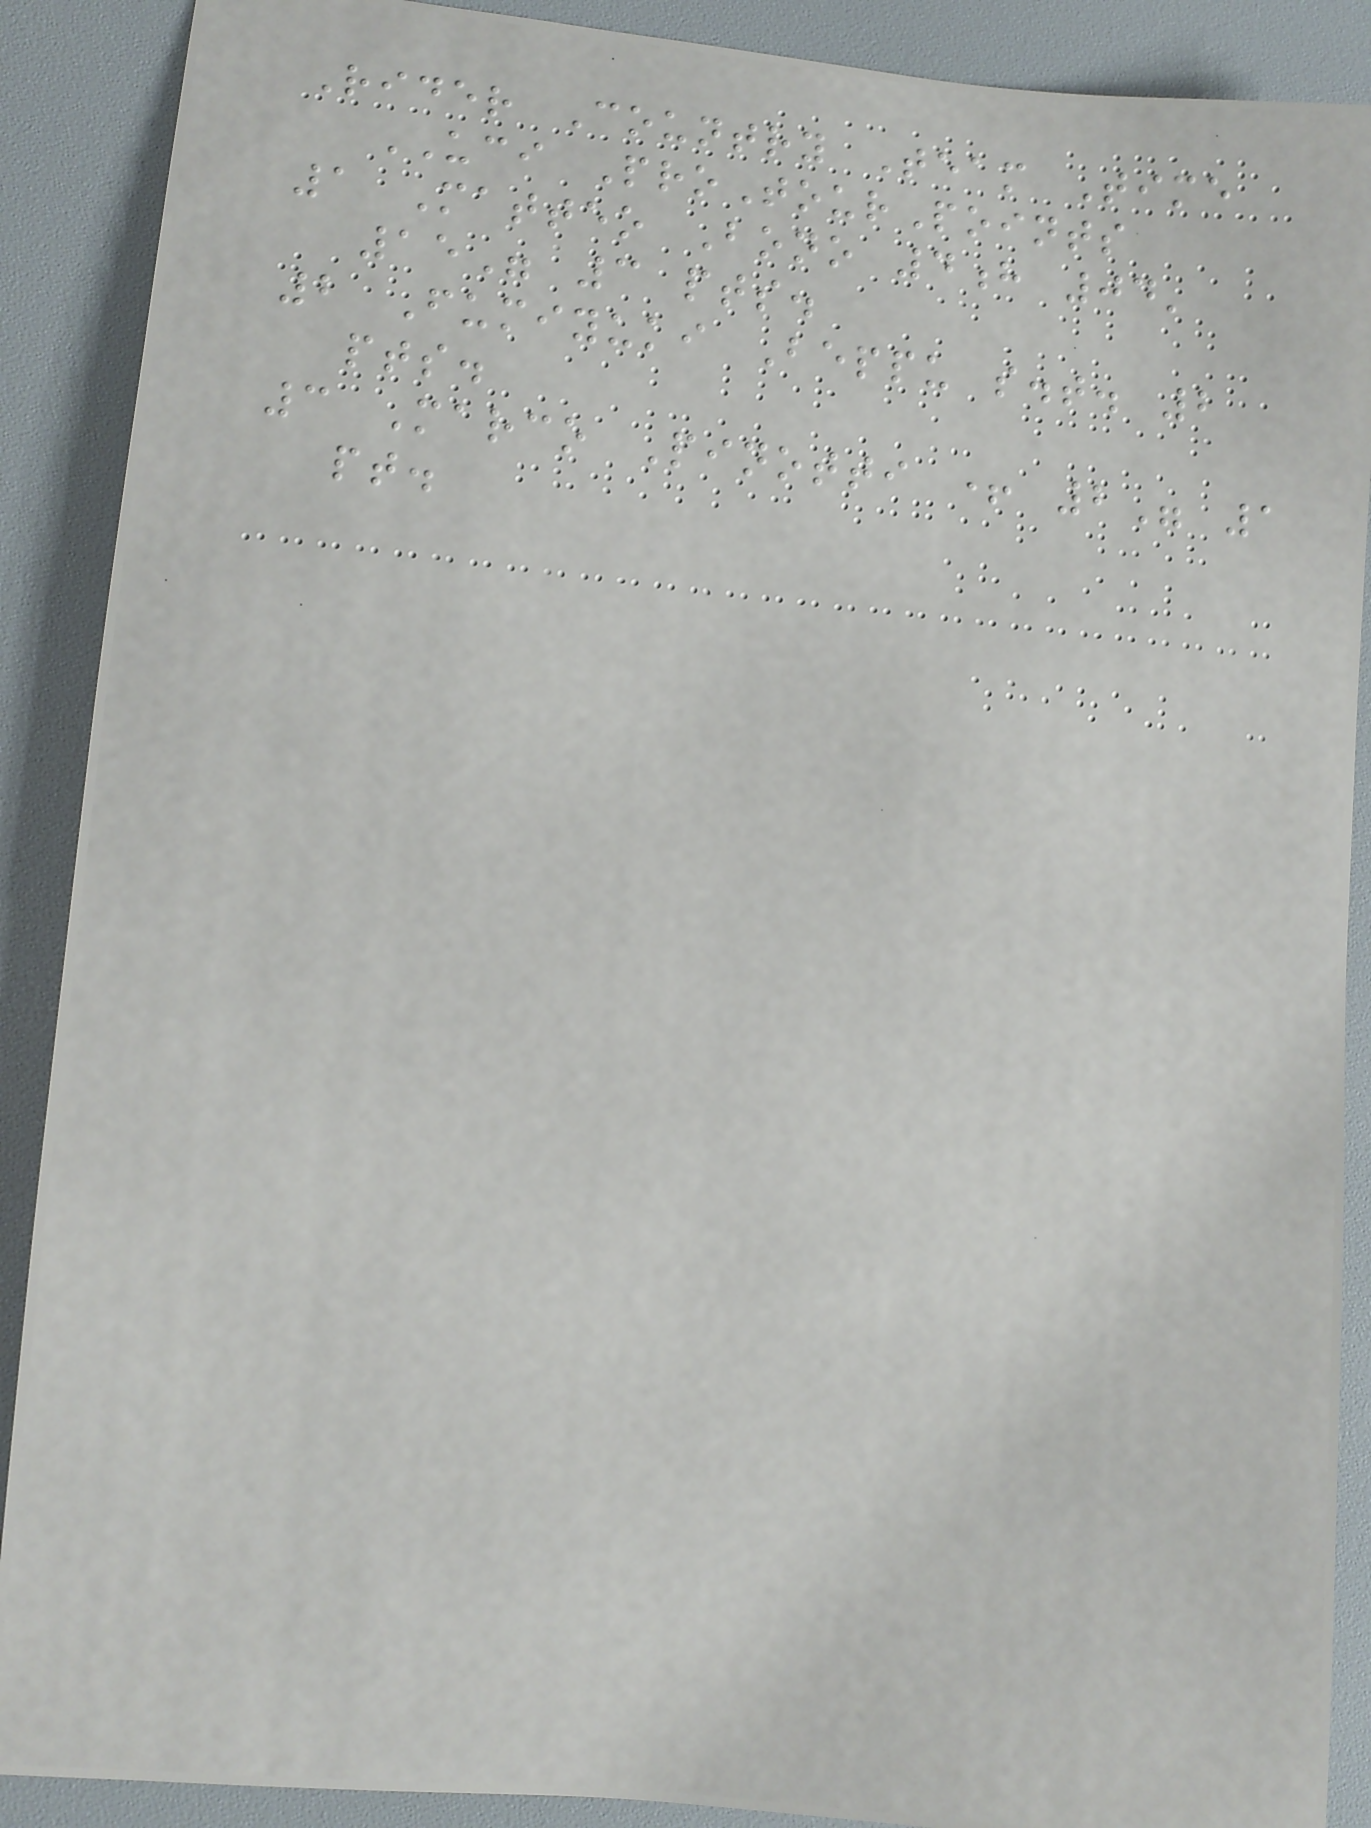Rider Country Team Time
UCI ProTourPoints
1 Matteo Bono 4h 04'
15" 3 pts.
2 Fumiyuki Beppu s.t. 2
pts.
3 Marco Pinotti + 2" 1
pt.
